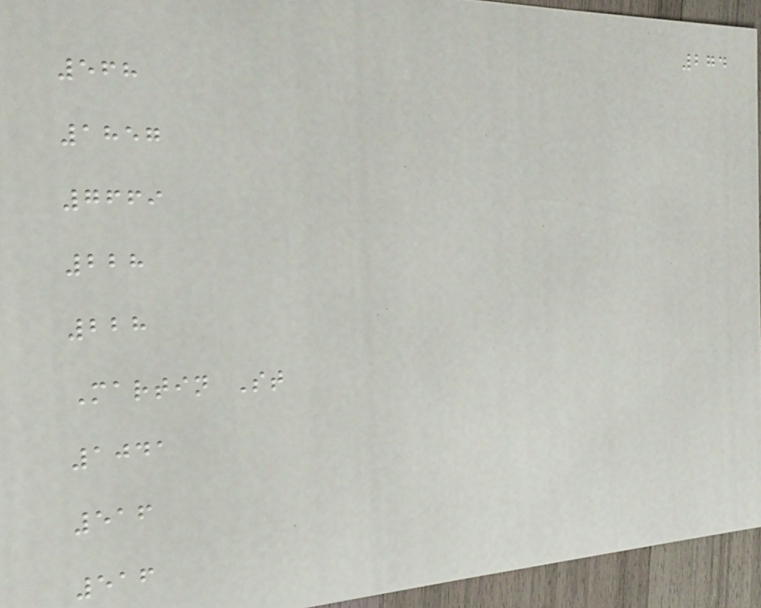274
568
1857
7669
228
228
Martin St
1041
516
516
